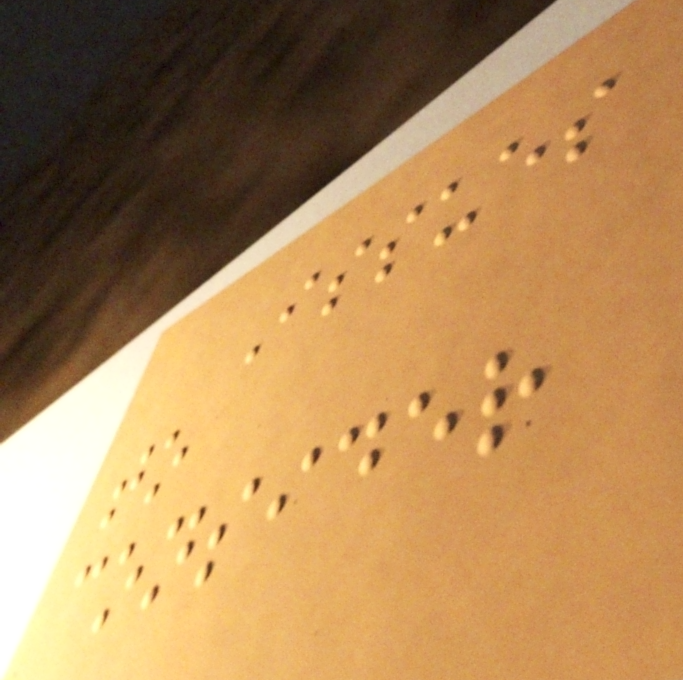Issues
to
consider
